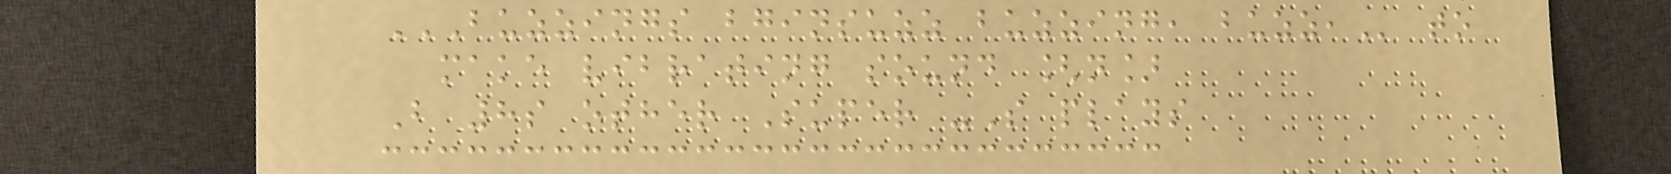BUZZINGS BGINSUZZ BUZZING, BUZZ, to
make vibrating sound [n]
B 8s other Super -S plays
